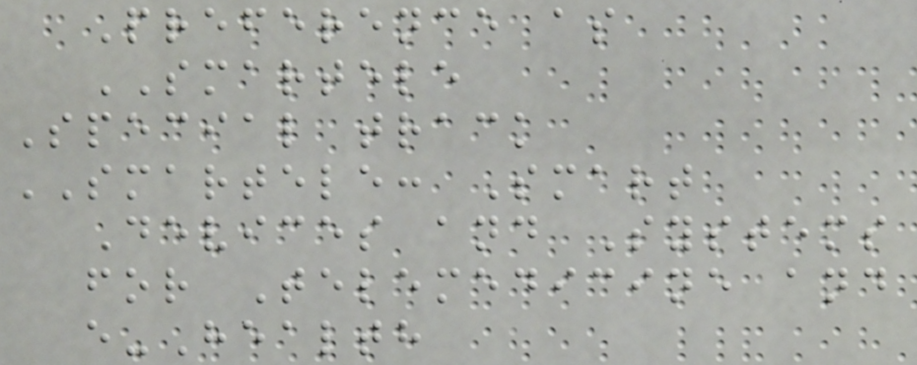Preference as
SMARTELE
Special track
SMARTELE: Smart
Devices and Systems
for Telemedicine and
e-Health
